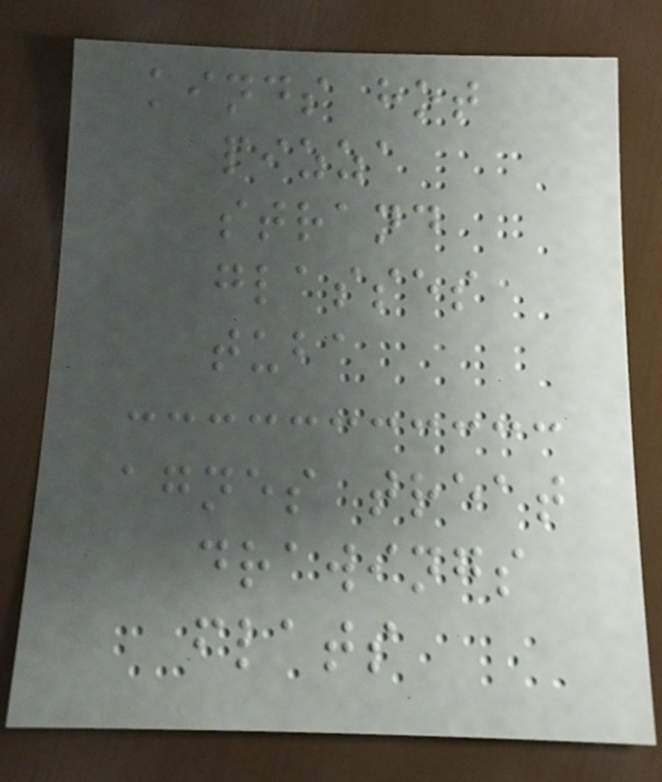kinds hot
pizza
strand
glasses
tuba
agnes treat
drawings
flats
